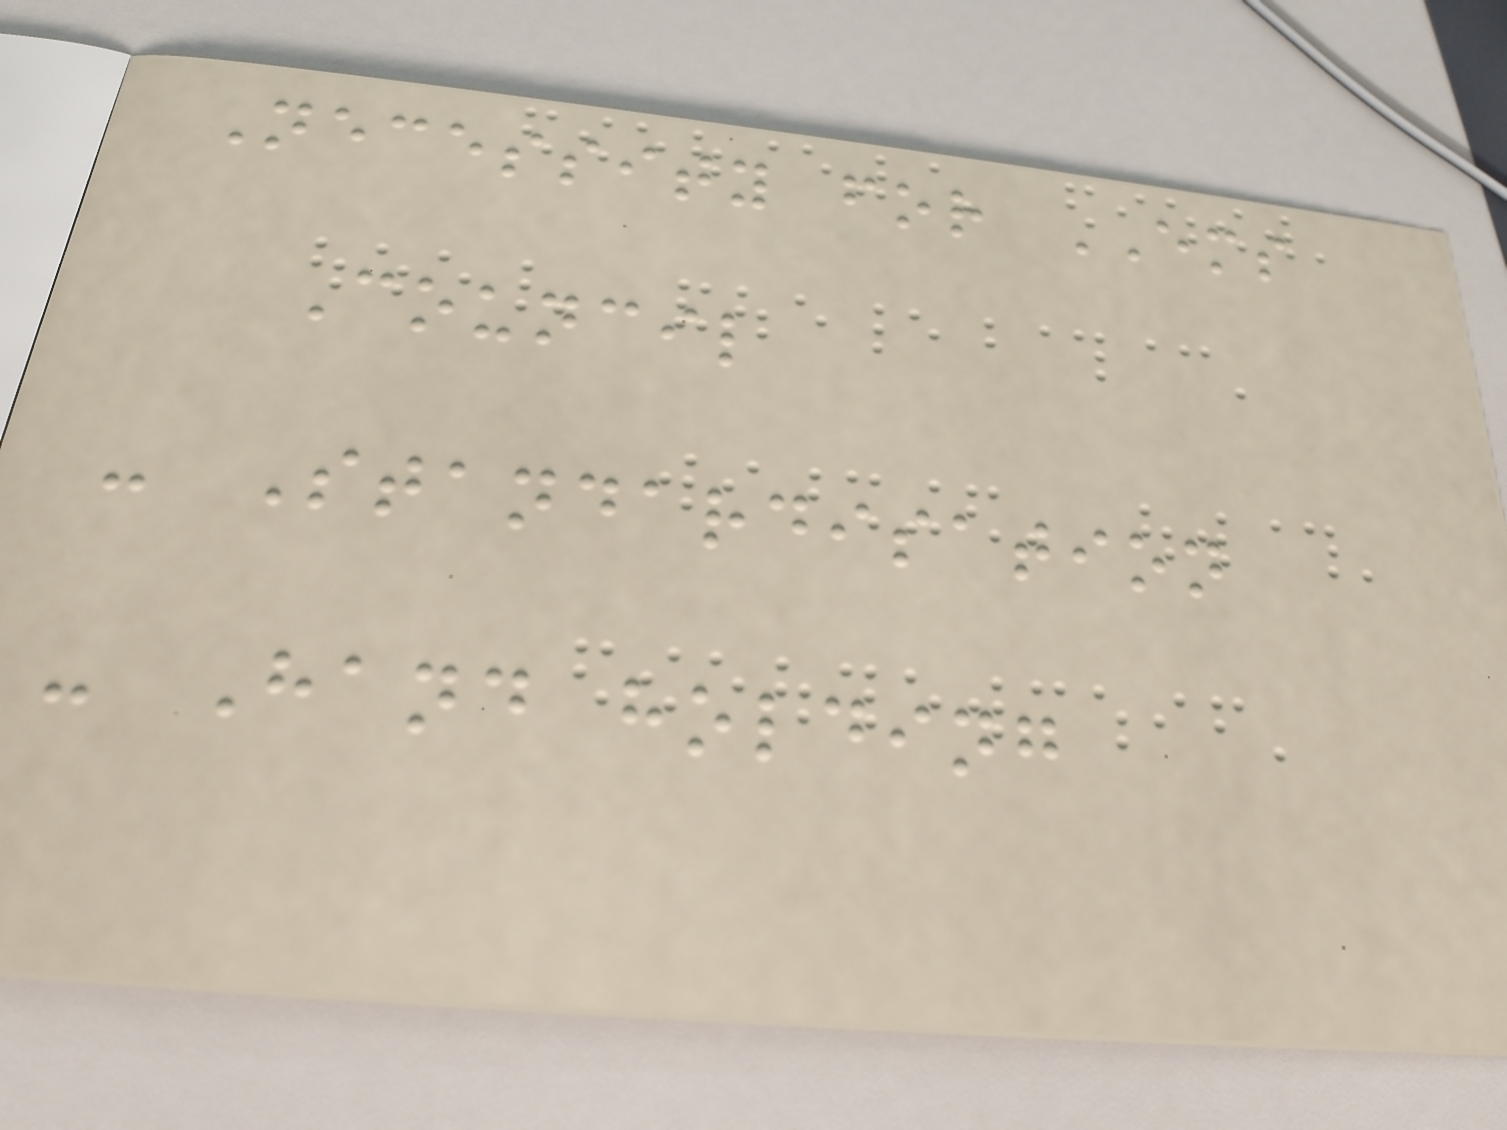Necessity for EMS
Council
- Standardisation
- Hand holding
